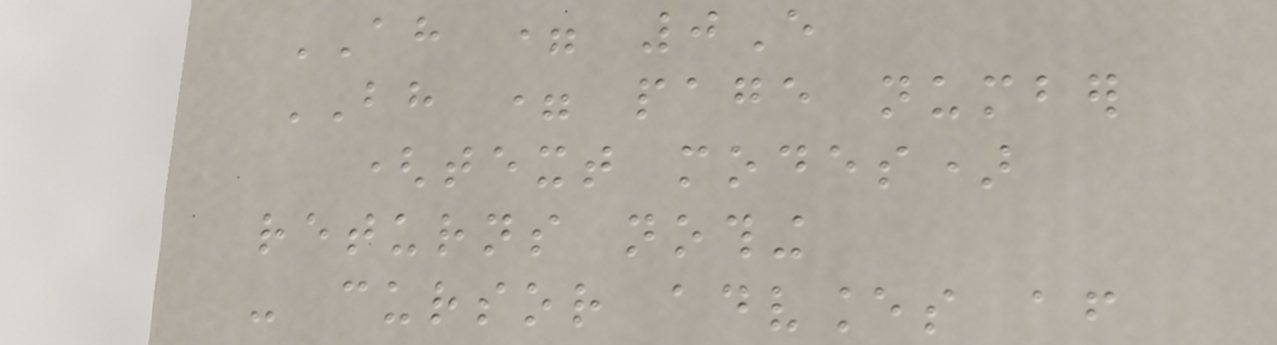AH = 0E
BH = page number
(text modes)
returns nothing
- cursor advances after
